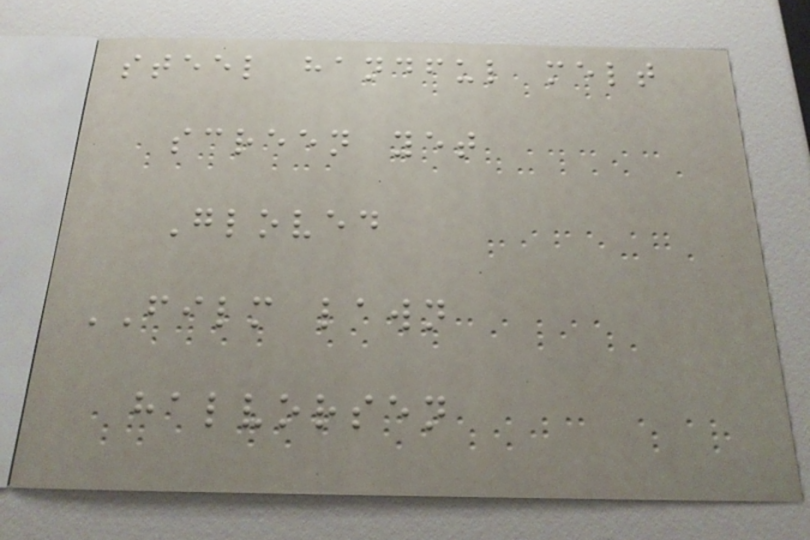steel handful melt
screen yet
Gloved
FILM lawn
halvorsen
